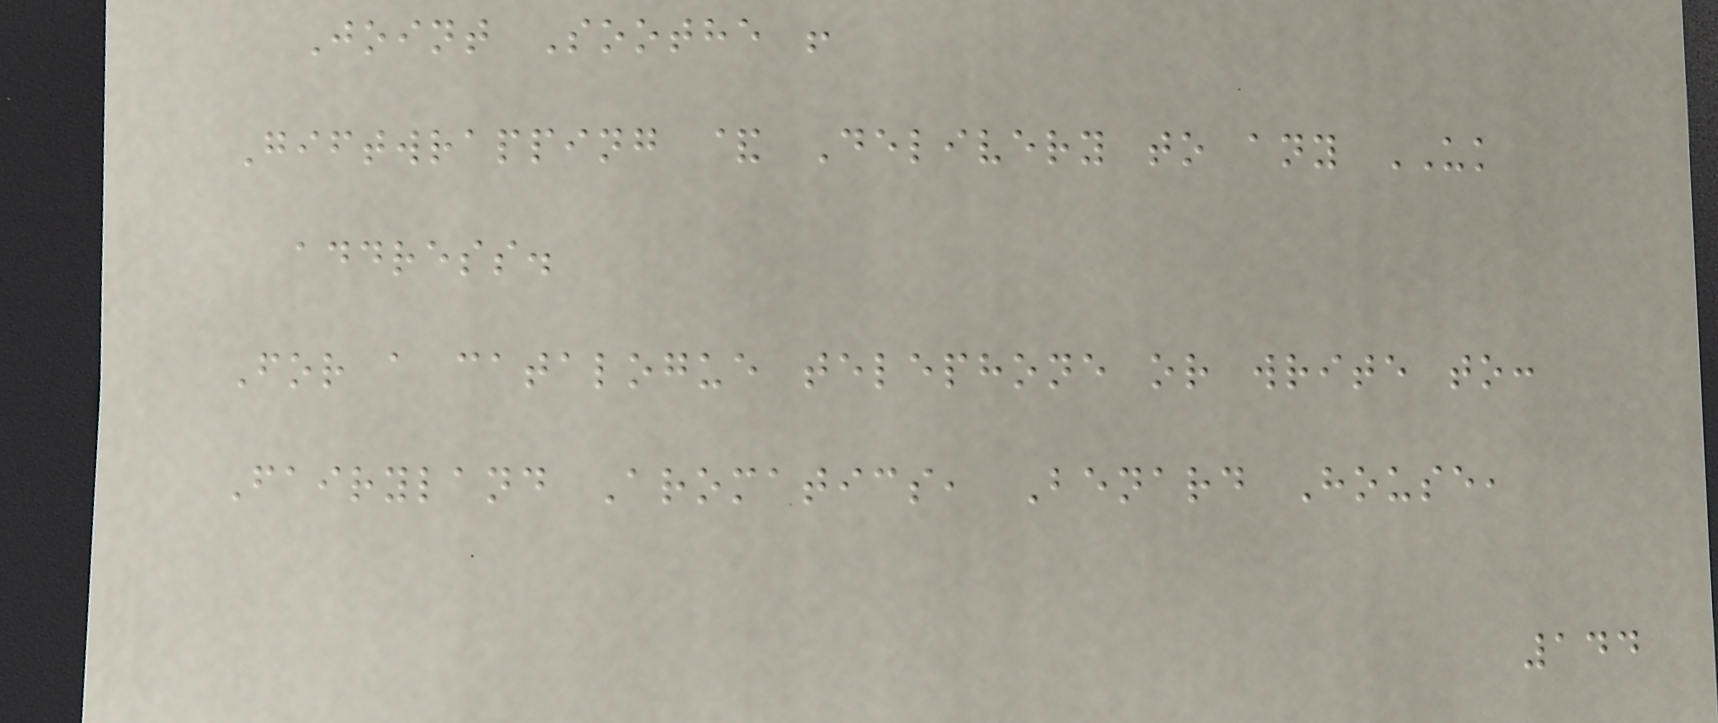Joint Soothe !
Giftwrapping & Delivery to any UK
address.
For a catalogue telephone or write to:
Fairyland Aromatics, Benard House,
144
